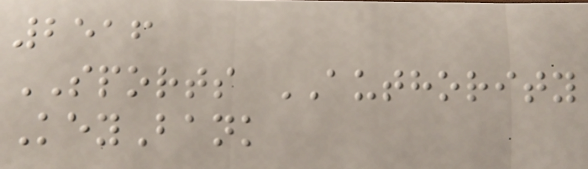2516
SPORTS AUTHORITY
KeyBank
